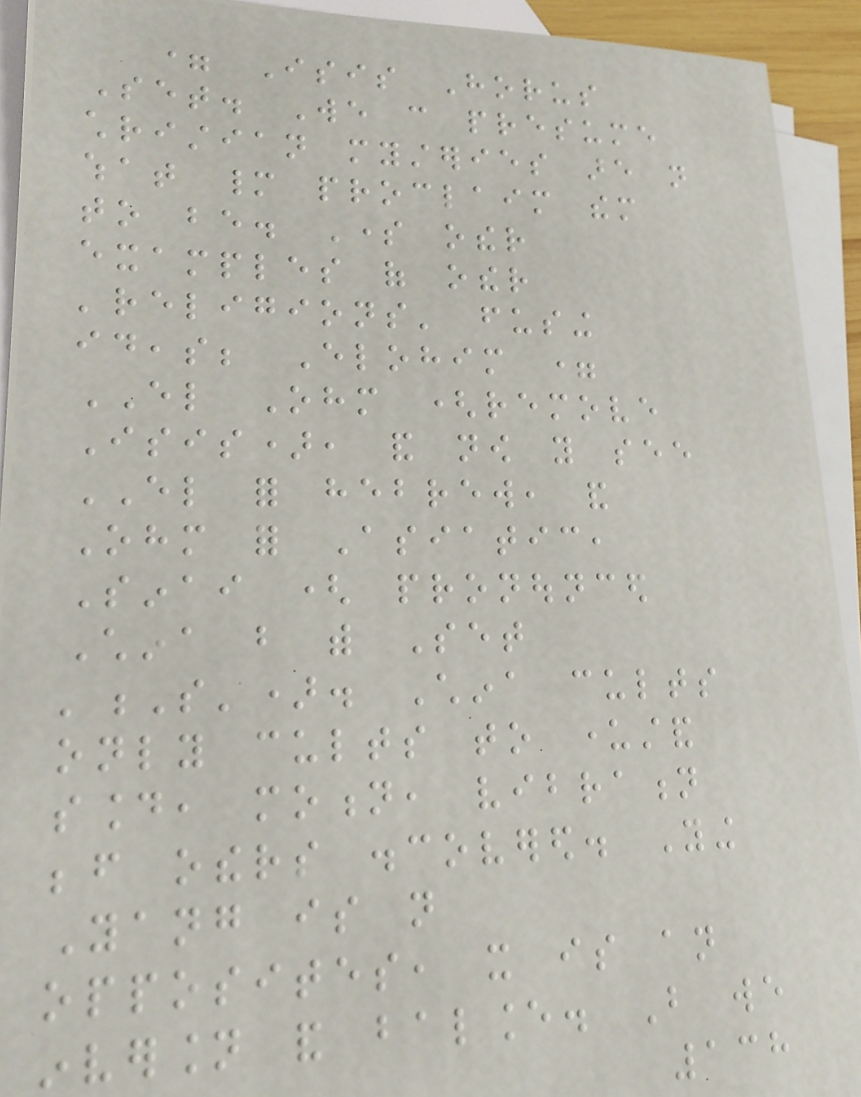= Isis Horus
Set. We can presume
christian mysteries are not
what many proclaim them
to be. Some other
examples of other
'religions' fusing
ideas; Elohim =
EL Ohm (remove
Isis), and now you see
EL for hebrew, and
Ohm for Asiatic,
Sinai ( pronounced
China but with Set
'S'). China cults
only cults to understand
sound, motion, vibration
before others discovered. Ying
Yang is not
opposites, it is an
inversion and balance. But we
138
